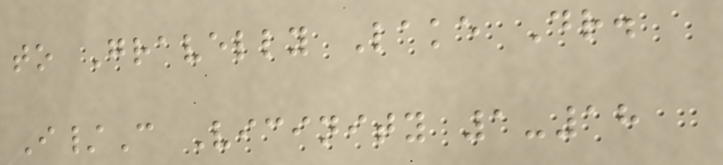to Gravelly Lake Dr.
I/C Vicinity 1-18
